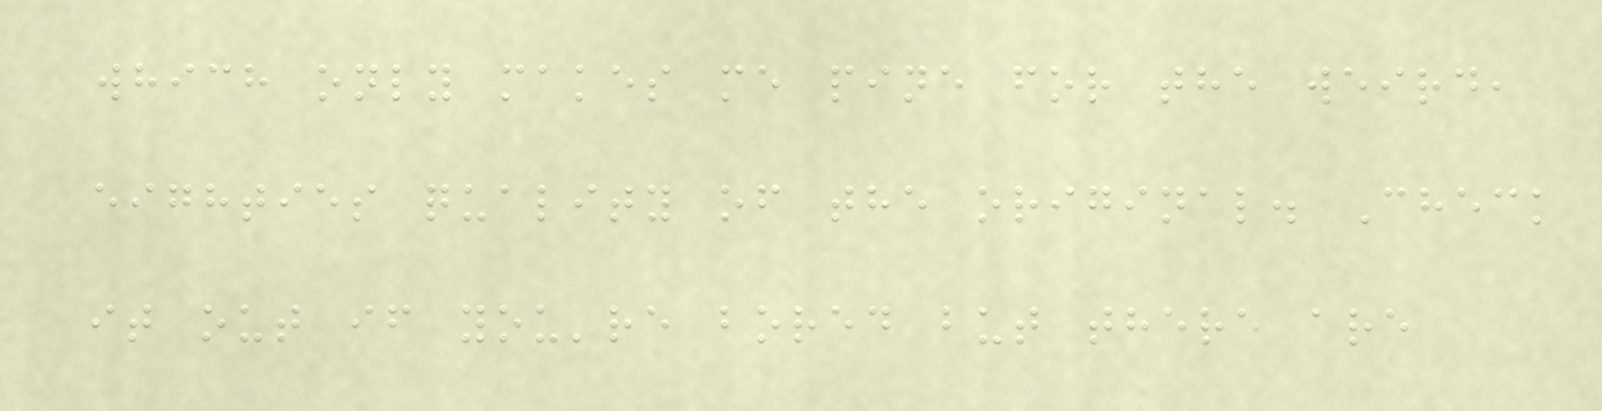which only makes me pine for the weird,
eighties quality of the original. Check
it out if you're bored but there are
